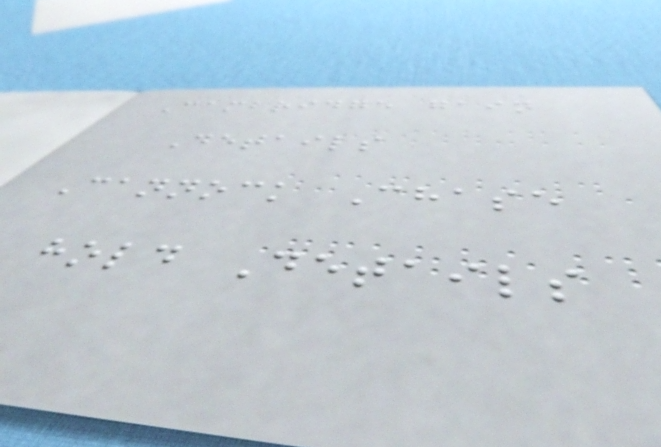Cambridge gain
Details
Cannock Chase
hold Details
